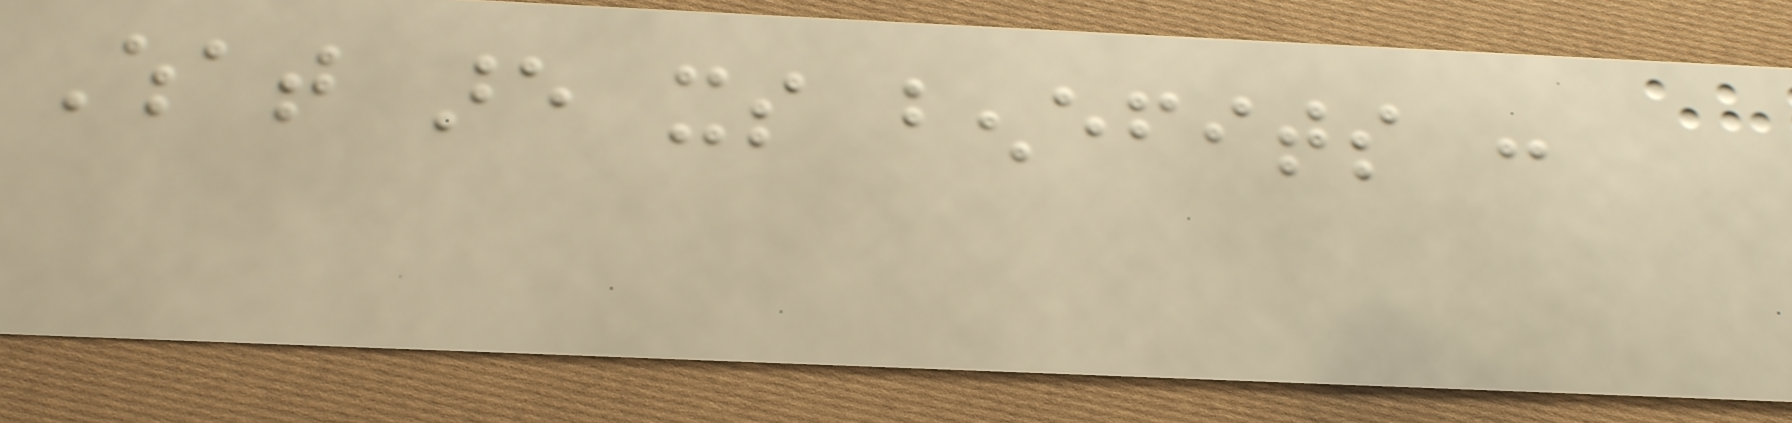What are its benefits :
